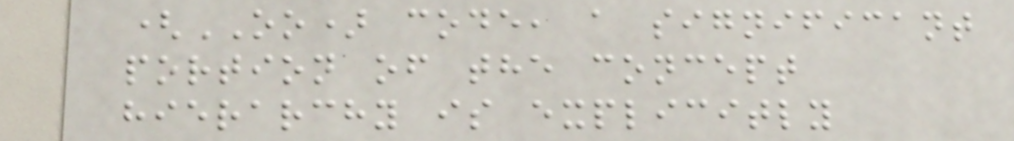(OO) code, a significant
portion of the concept
hierarchy is explicitly
